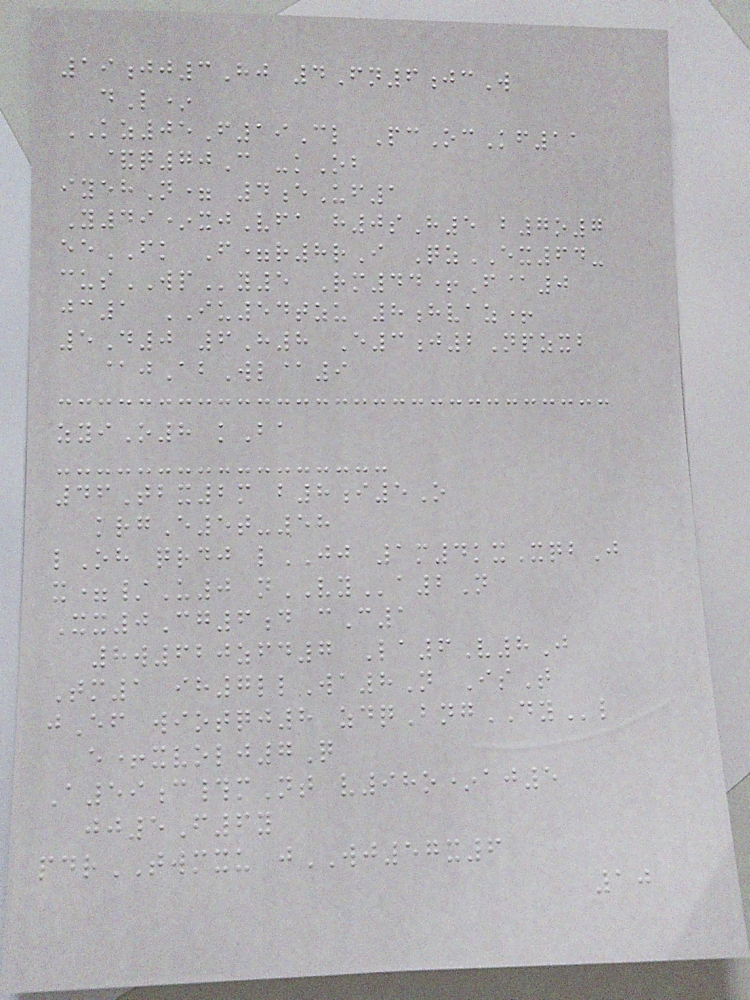19jj3Hj 4Fn6jcW
dL*
KZ05F19Cl PcOcKf11
&q70C -kOb
iyehN= 4eUf1
Y49*xjVfa h0sH5 b7o7
eeFK F=r8rI QzEX64-
cusWPy5 Rm44+F@0
jc1 IU54tzu 8hvaz+
5D0 6H8 E3j2Npzxb
@jAbWl@9
zyiO8 kBa
46Tbx2m b8i5O
krgE5t-58
lOh qrdj lJJ 1m4kxXqbJ
x=/U0 nVYa2N
Xx0Cg6d cC1
8w620zfd7 La6V8J
Tm1 ih7llWa8N IsT
jEf wiotqj8 zdqBngDYl
e+xvolj7Q
A59c#mNt v98o*aj5
jj5F6y
pdrTWMXU jWJ57x6
10
